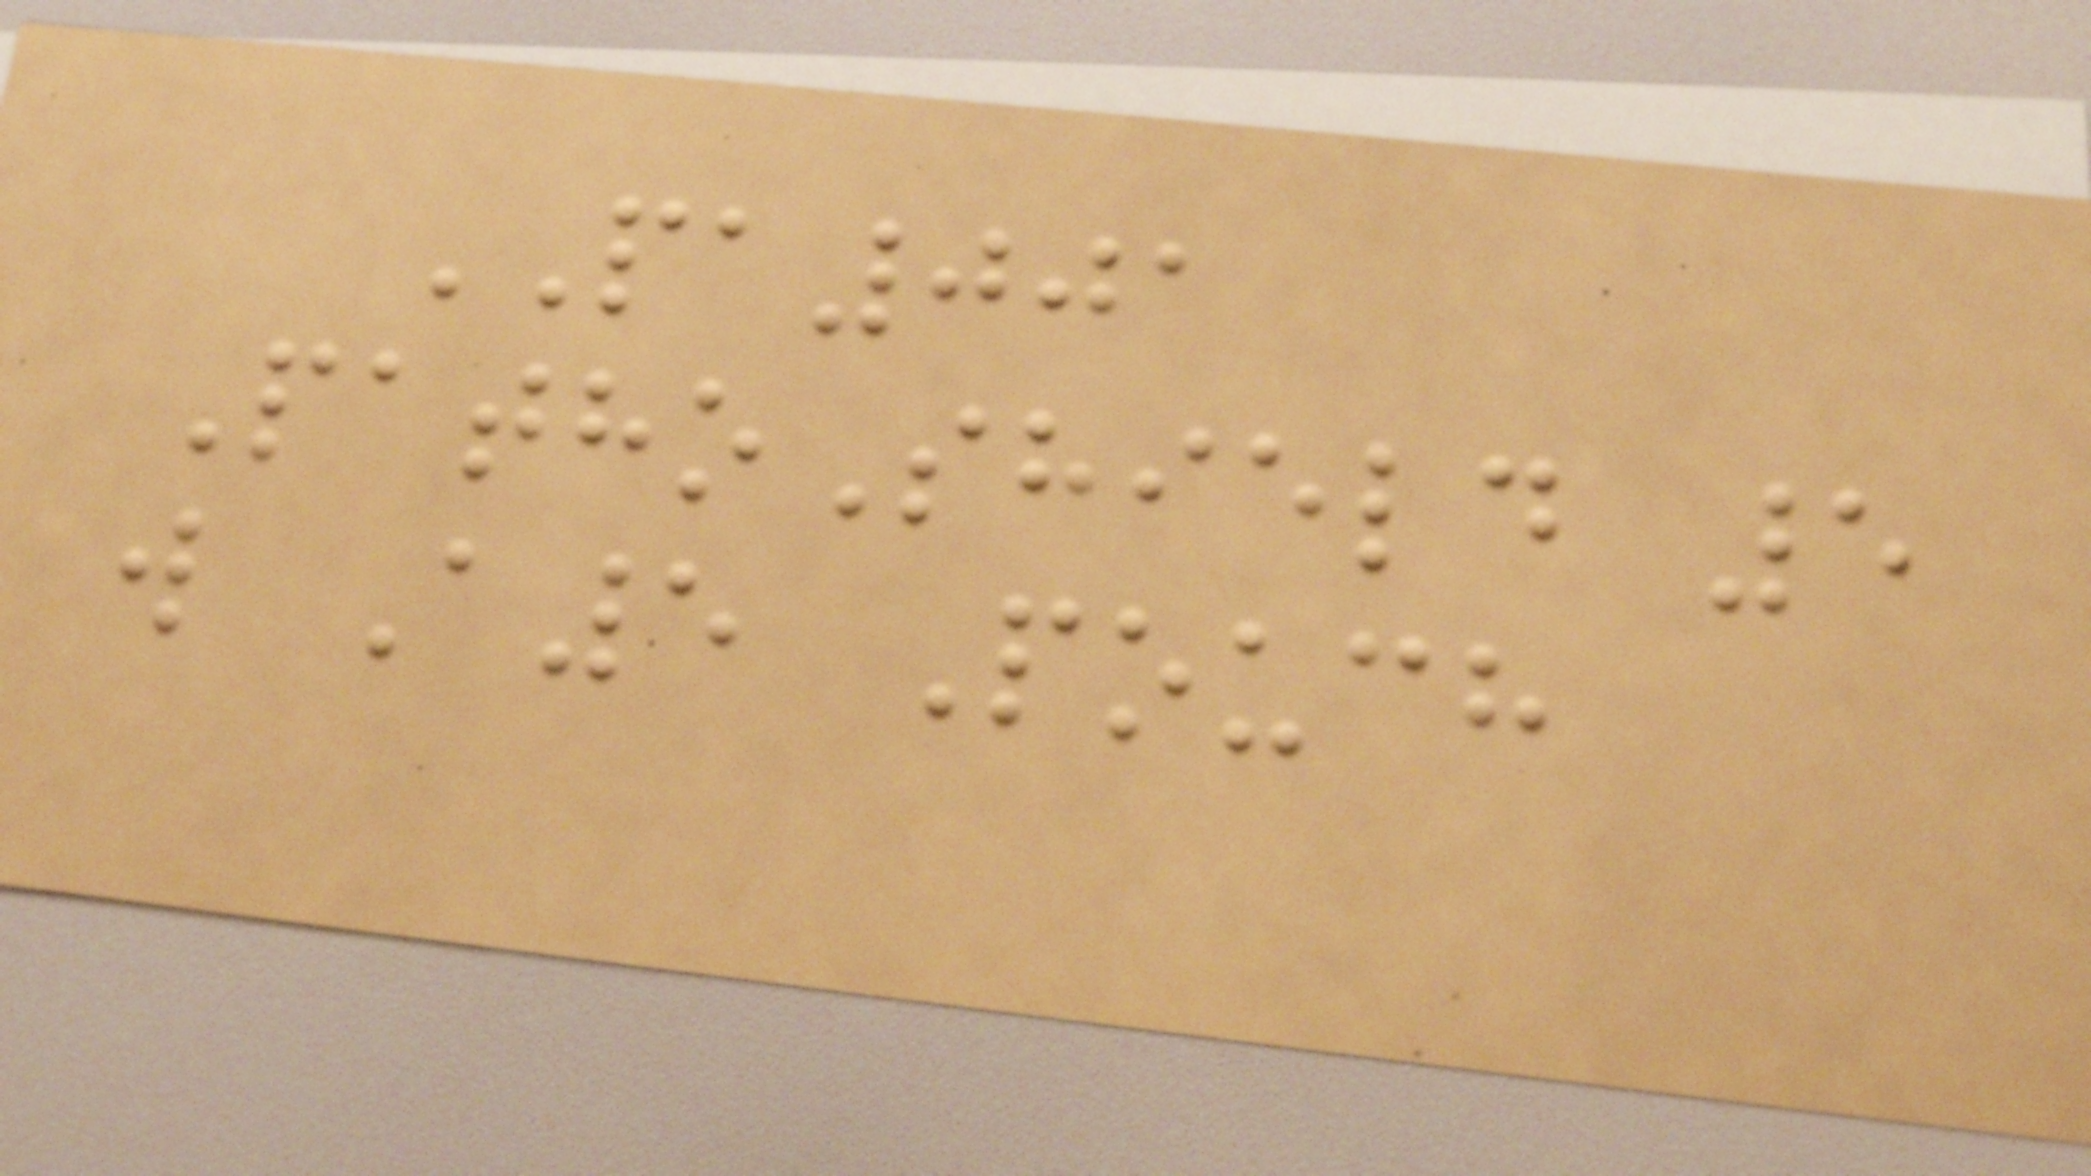PA001
PathoShield 5
w A5 Pouch
